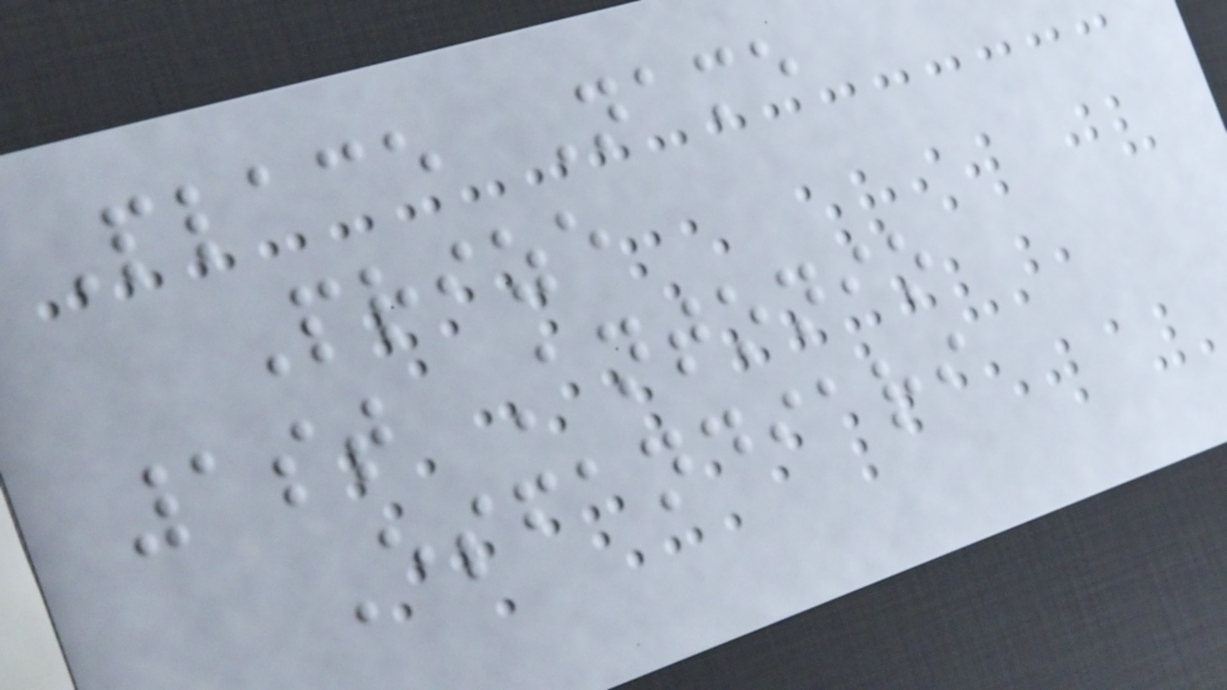Place Name
Prize
1st Antonio
Esfandiari
